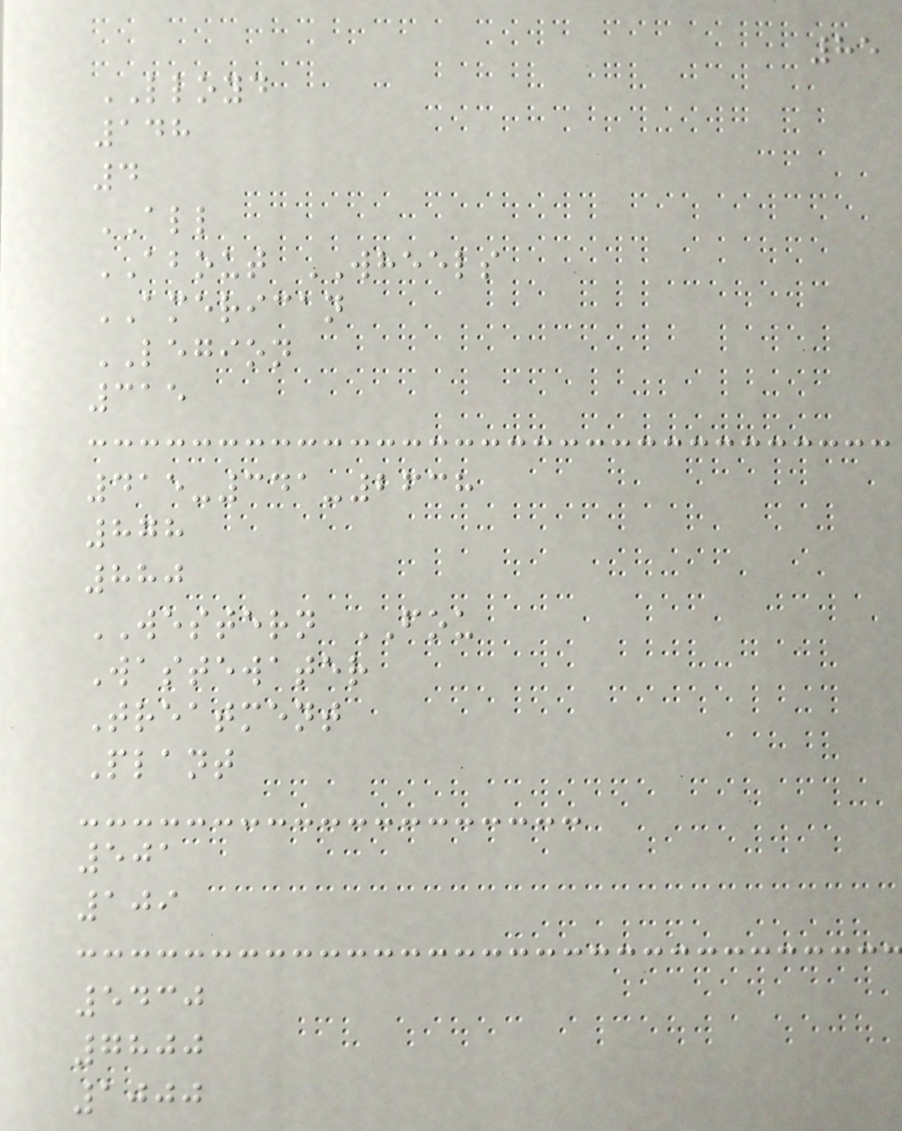85
LLOYD
148
4
ALL
ABOUT WHEELS
AMERICAN
LEGION
315
415-341-2638
878
880
WESTERN FOU
Wastewater
Treatment
Plant
501
109
5430
7800
1000
